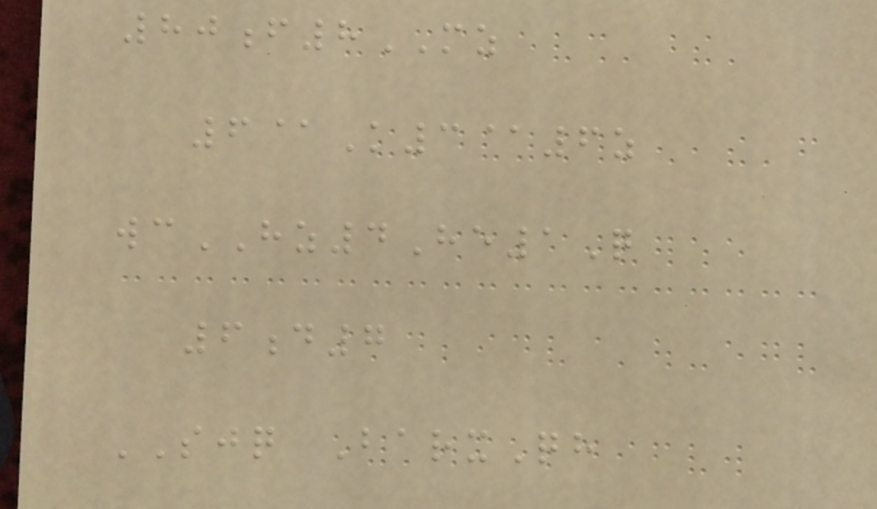80f8MZ
6@K3@6z
wcHZ4He1Q
6d7
SJQ BarxQh
